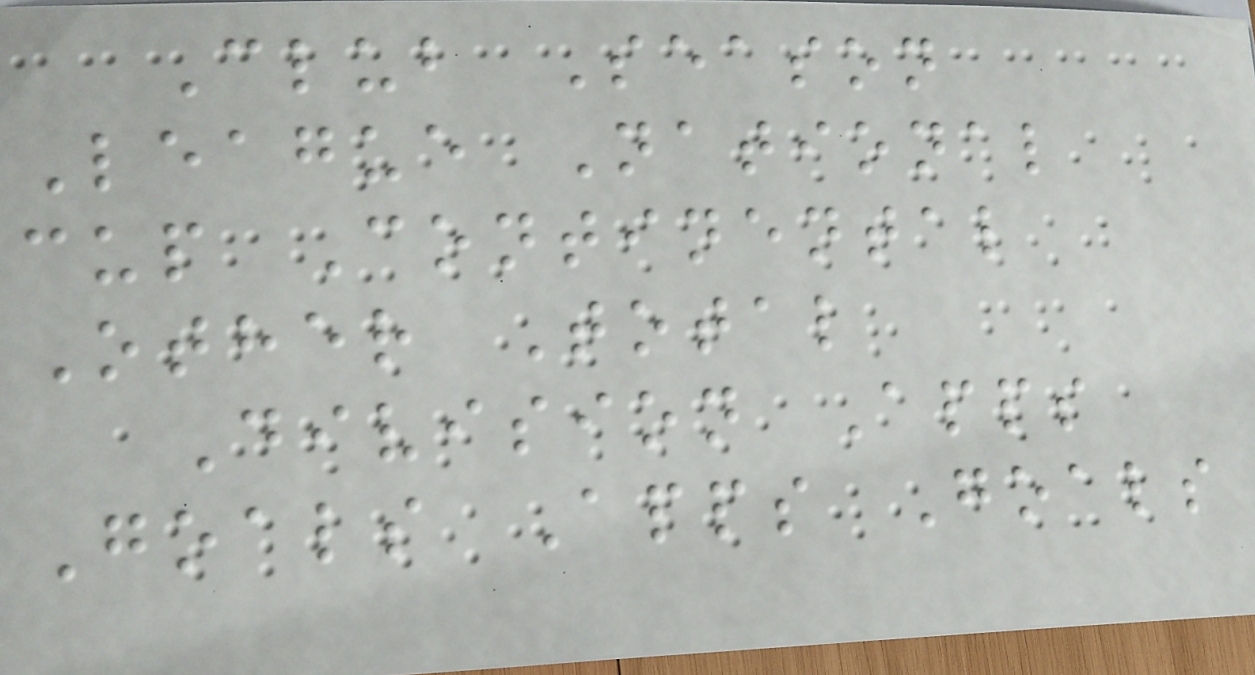Club Season
League National
cup Continental
Other Total
Division Apps
Goals Apps Goals
